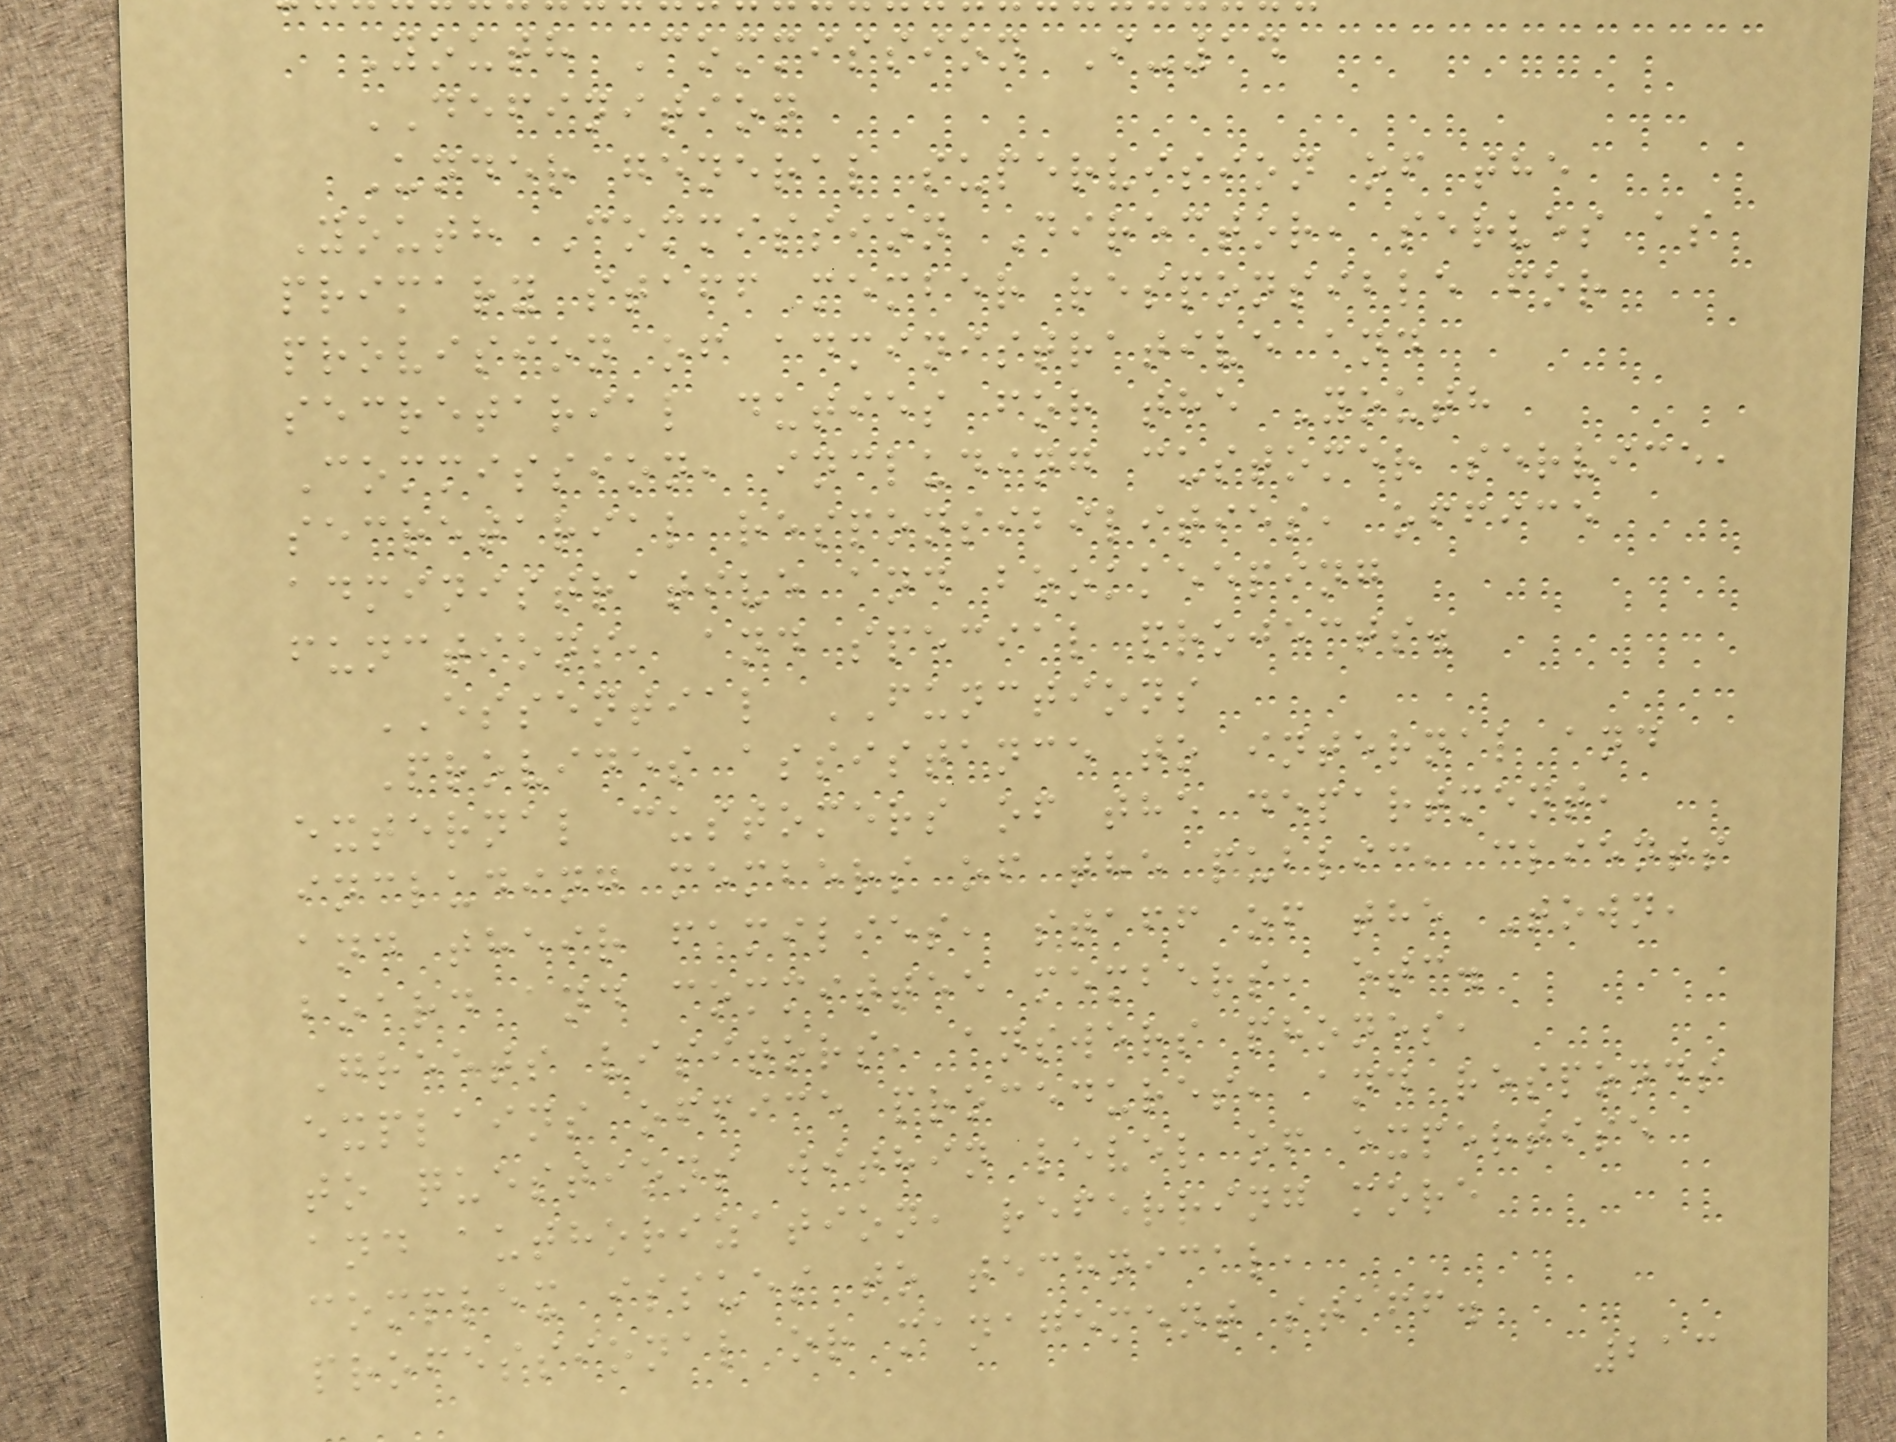Youth Commission I-14
DEFINITION
Under general supervision of the
Youth Commission Director, serves as
primary staff member responsible for
provision of administrative and
secretarial duties for the Youth
Commission, including customer service,
secretarial responsibilities, office
administrative and bookkeeping
functions, and special projects.
ESSENTIAL FUNCTIONS
Provides assistance to internal and
external customers of the department,
including members of the public, clients
and their families, staff of the Town,
board and committee members, etc.
Greets visitors, answers phones,
explains office procedures, and responds
to questions within level of expertise
and authorization, referring more
complex issues to technical,
professional or management staff.
213
